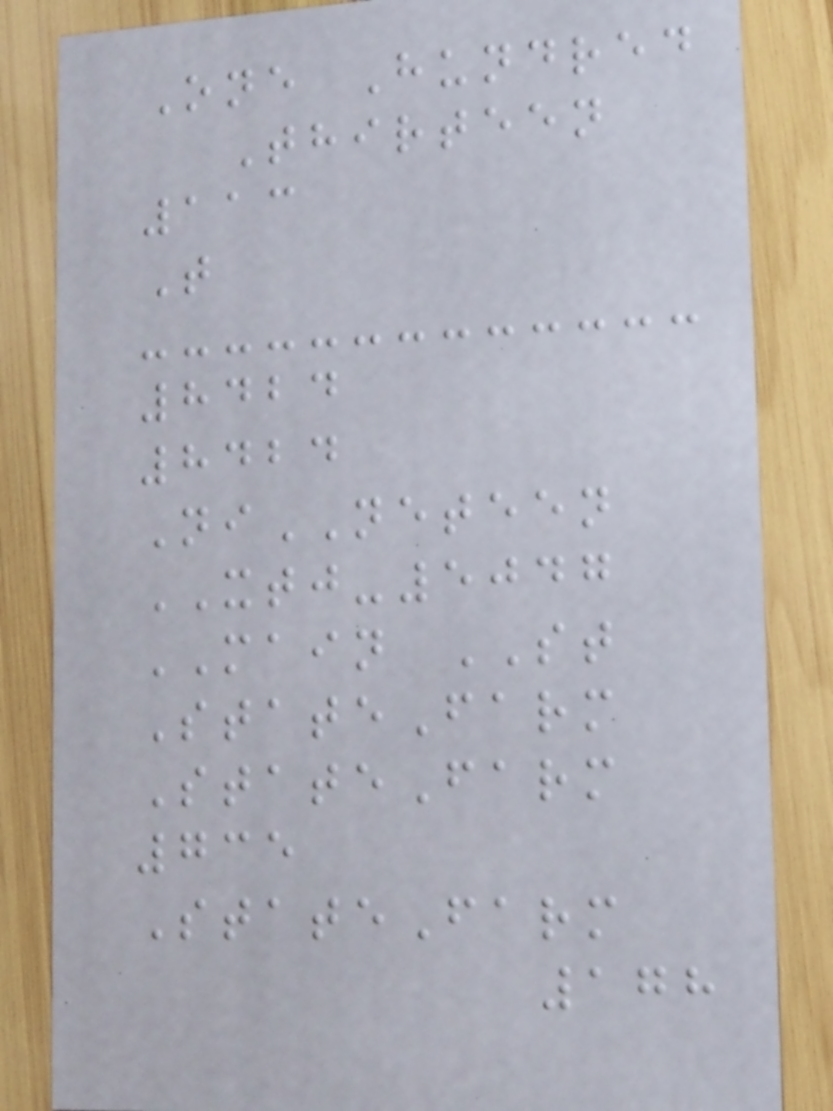One Hundred
Thirteen
113
T
8424
8424
NiNETEEN
XTJ-5047
MAIN ST
StateFarm
StateFarm
735
StateFarm
178
